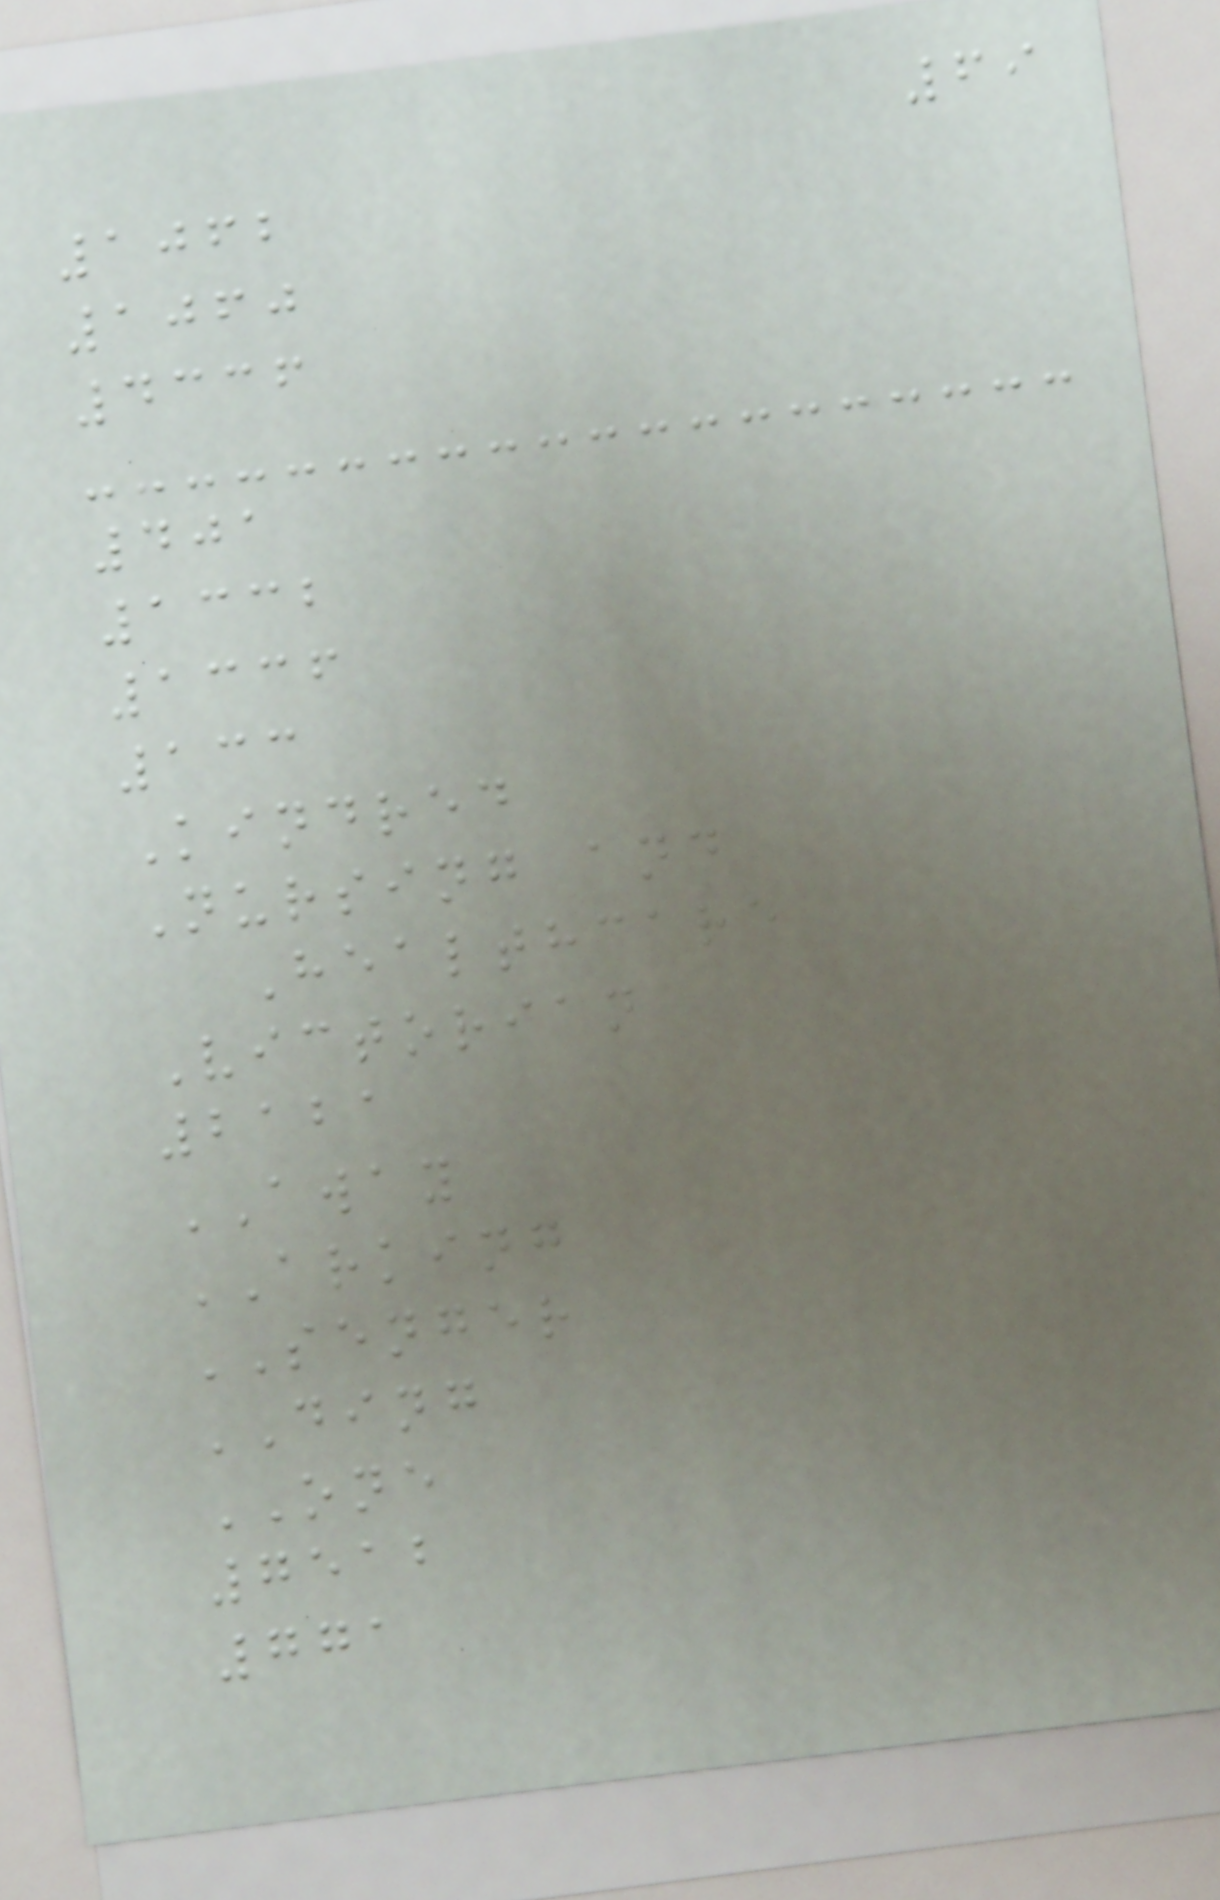69
1062
1060
4336
401
1332
1336
133
Kindred
Nursing and
Healthcare
Victorian
2121
AWAY
ARKING
SENGER
DING
ONE
7512
771
